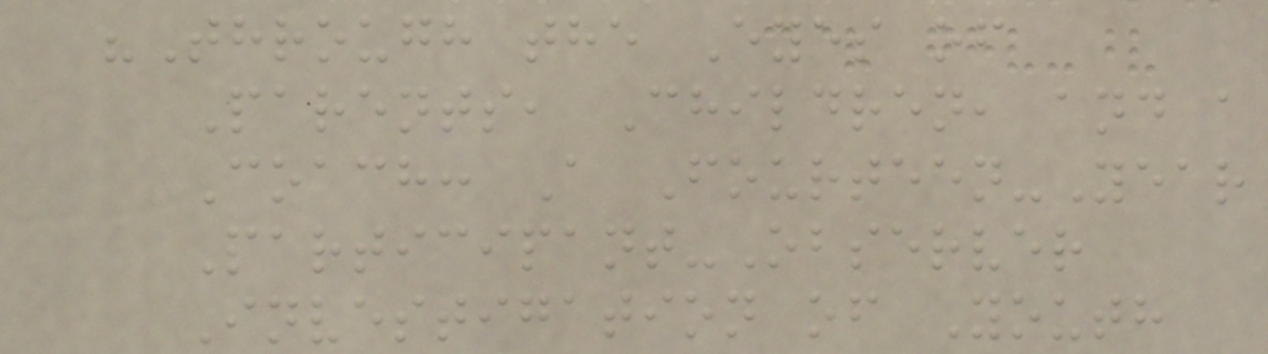"Through the Eyes of
Parents, Children, and a
Coach: A Fourteen-Year
Participant-Observer
Investigation of Youth
